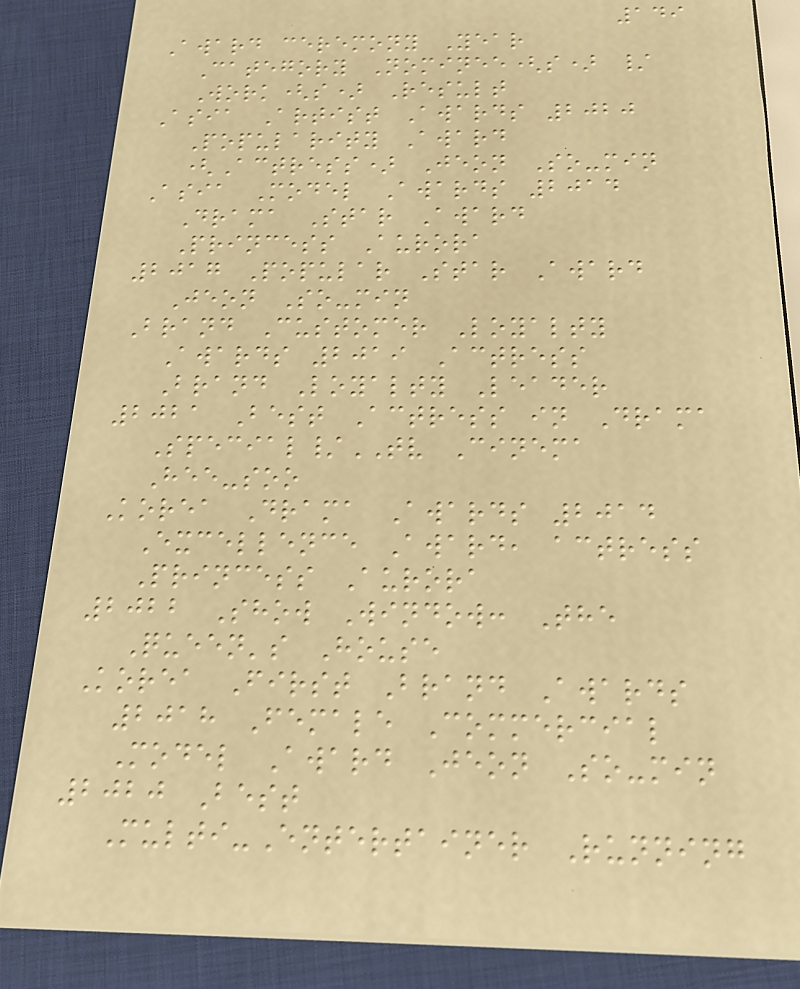149
Award ceremony Year
Category Nominee(s) /
Work(s) Result
Asia Artist Awards 2020
Popularity Award
(Actress) Jeon So-min
Asia Model Awards 2014
Drama Star Award
Princess Aurora
2017 Popular Star Award
Jeon So-min
Brand Customer Loyalty
Awards 2019 Actress
Brand Loyalty Leader
2021 Best Actress in Drama
Special/TV Cinema
Hee-soo
Korea Drama Awards 2014
Excellence Award, actress
Princess Aurora
2022 Show Window: The
Queen's House
Korea First Brand Awards
2018 Female Commercial
Model Award Jeon So-min
2020 Best
Multi-Entertainer Running
